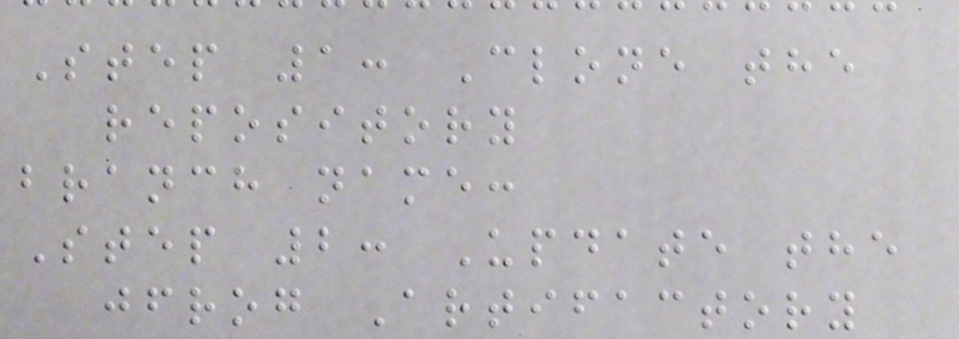Step 1: Clone the
repository
branch name:
Step 2: Update the
jfrog Artifactory
